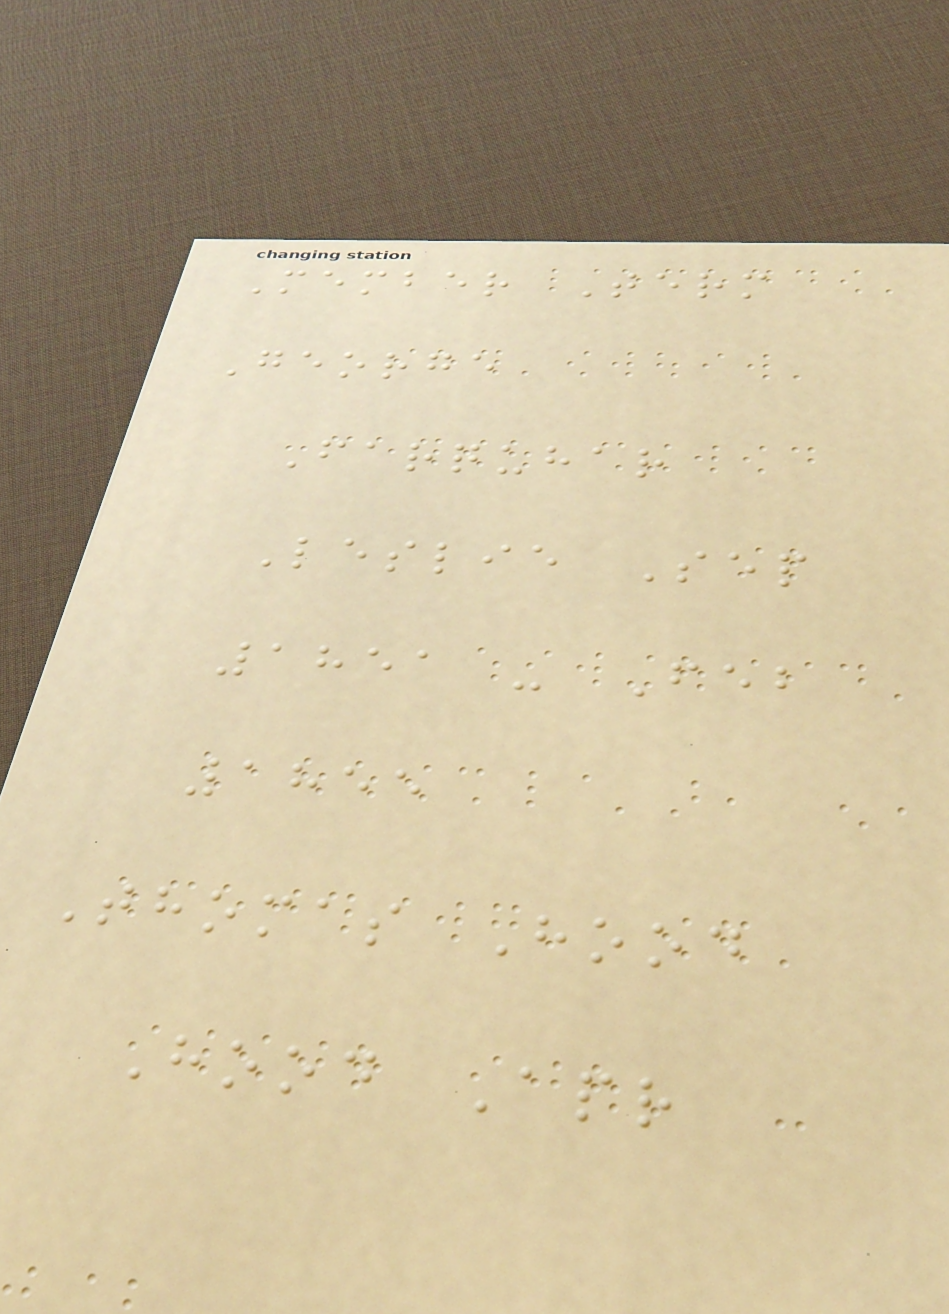Member Term
George
Farquhar
Leslie Sep
1851 - Feb
1855
Thomas Hood
Hood Apr
